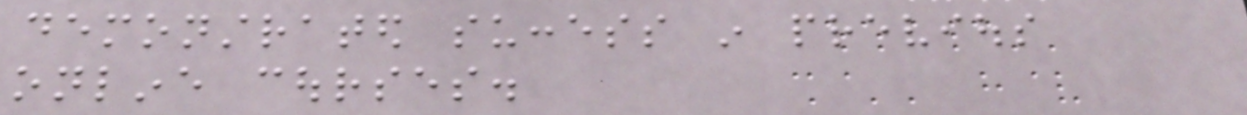demonstrated success in previous
online courses.
